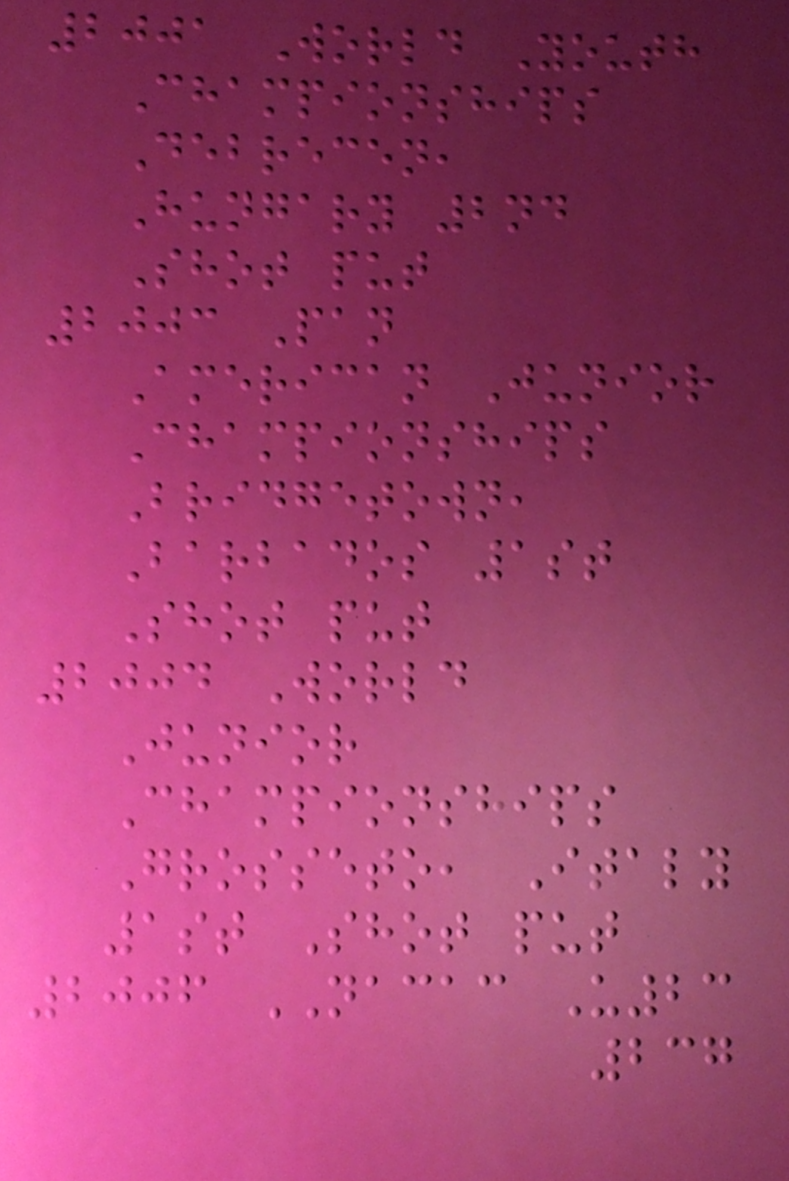2001 World Youth
Championships
Debrecen,
Hungary 2nd
Shot put
2003 Pan
American Junior
Championships
Bridgetown,
Barbados 1st
Shot put
2004 World
Junior
Championships
Grosseto, Italy
1st Shot put
2006 NACAC U23
237
